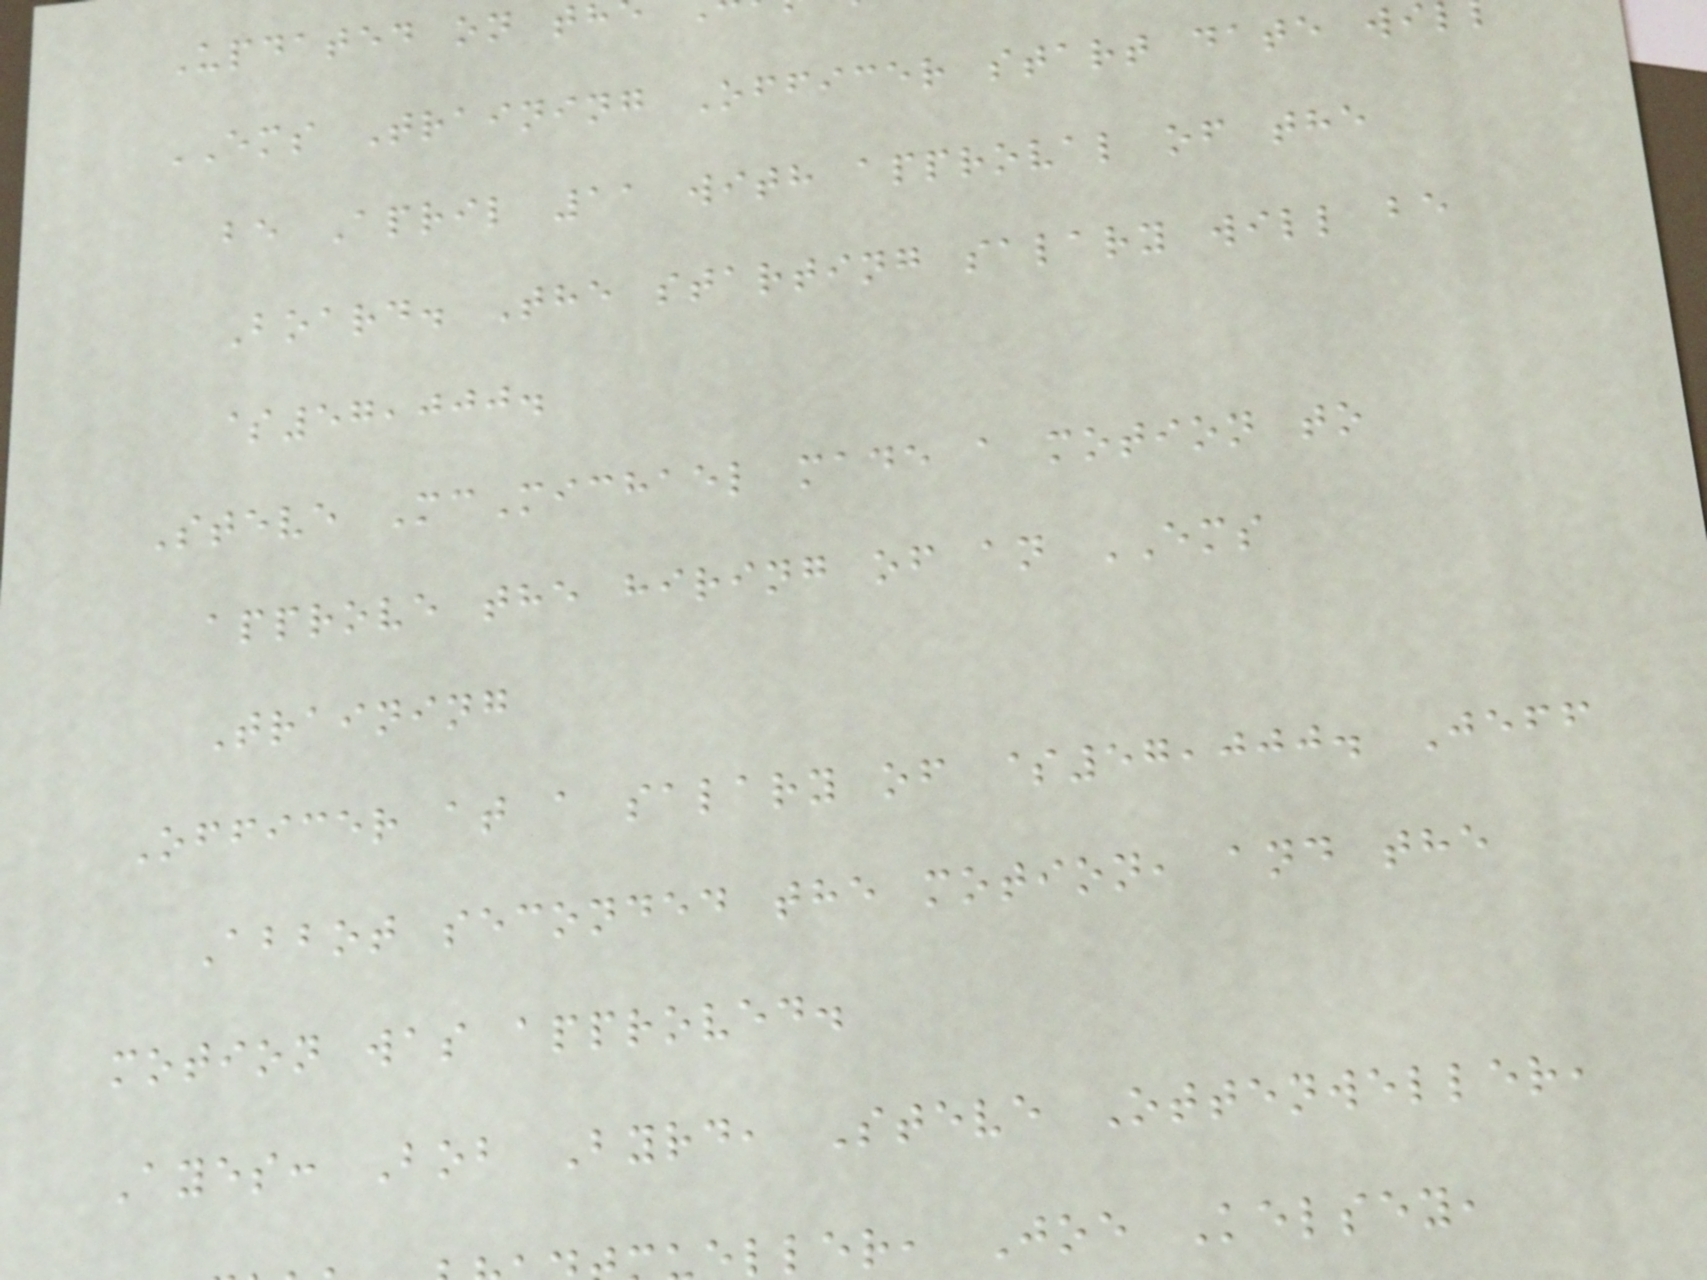Updated on th
EMS Training Officer start date wi
be April 11 with approval of the
Board. The starting salary will be
$57,000.
Steve McMichael made a motion to
approve the hiring of an EMS
Training
Officer at a salary of $57,000. Jeff
Abbot seconded the motion, and the
motion was approved.
Ayes: Bob Byrd, Steve Ottenweller,
ller, Joe Kelsey,
